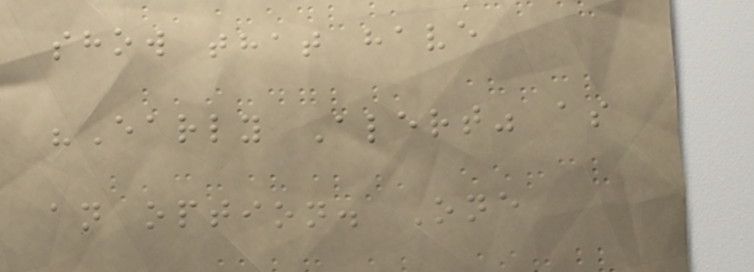show that have
"Early Alert" as
an option. One
